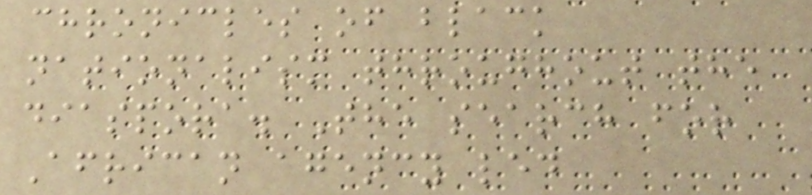chronicles of black
nationalism throughout the
diaspora. The search for
African agency led
